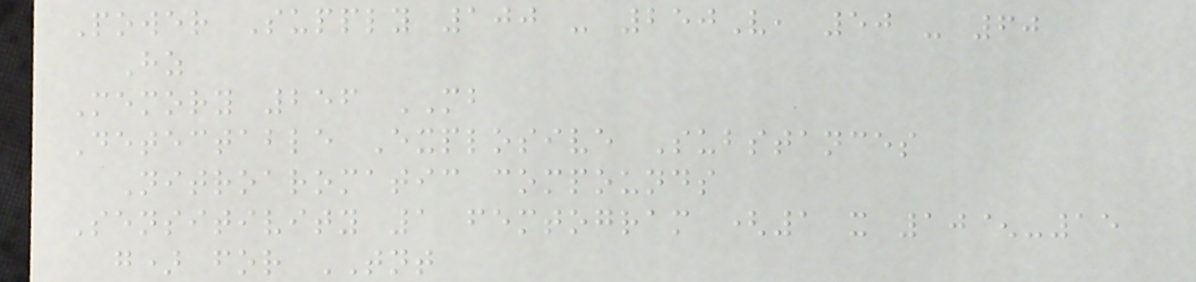Power Supply 100 - 250V, 50 - 60
Hz
Memory 256 MB
Detectable Explosive Substances
Nitroaromatic compounds
Sensitivity 1 femtogram (1 x 10^-15
g) for TNT
